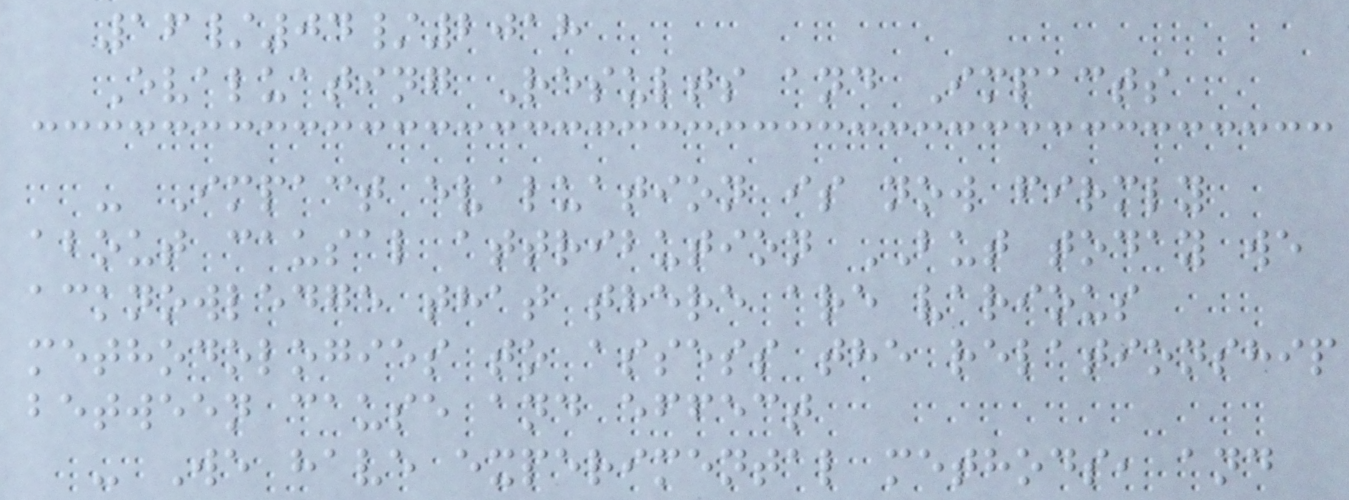16/04/2018
Evaluating Results and Impacts
- Impact evaluation is now firmly
about causal attribution BUT today we
acknowledge that there are various
methodologies to assess the relationship
between cause and effect
- We have experimental methods, and
